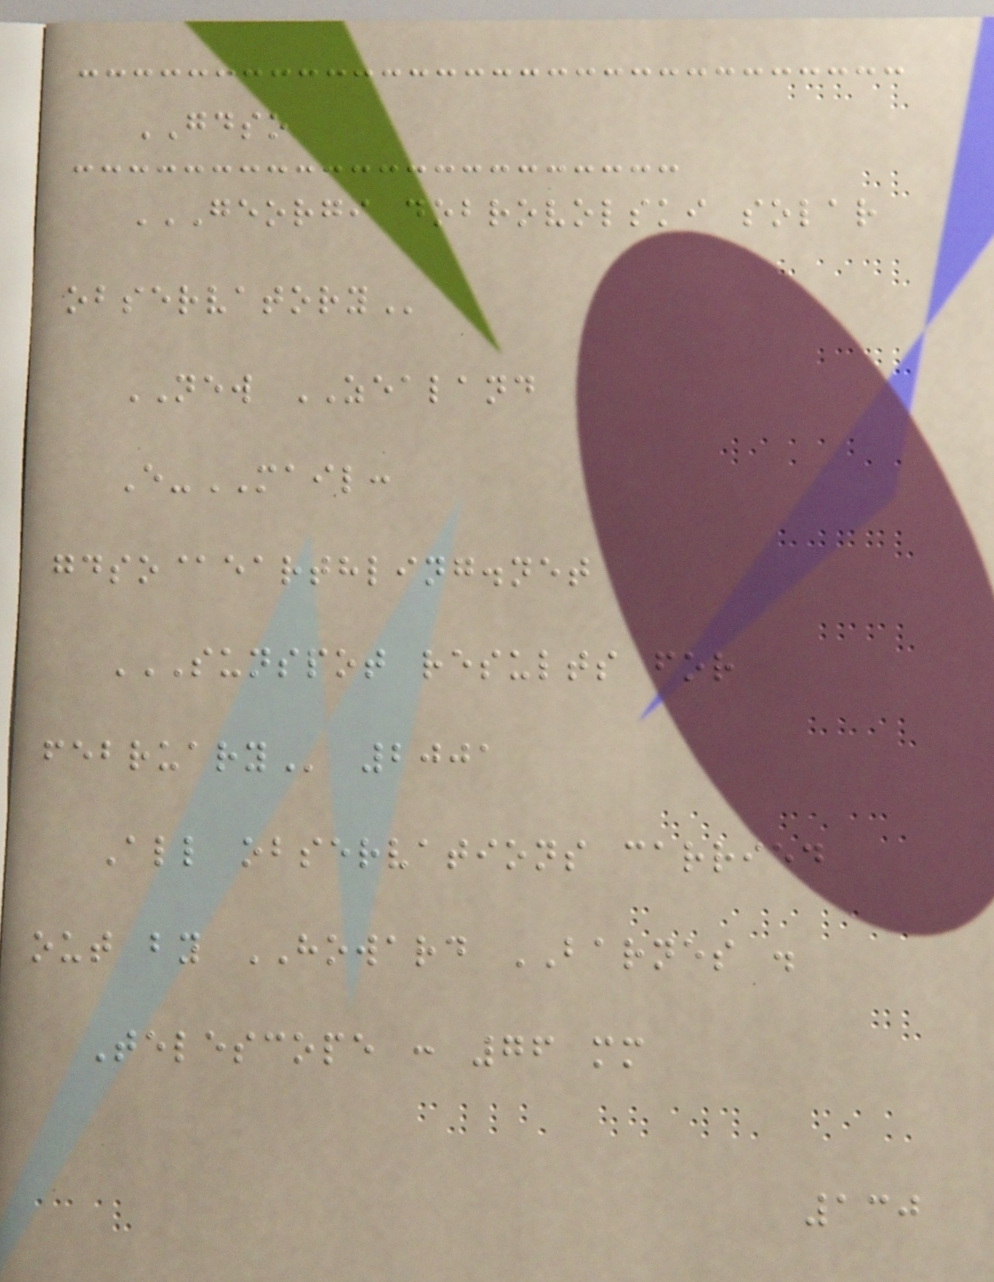GDSO
GEORGI DOBROVOLSKI SOLAR
OBSERVATORY
NEW ZEALAND
E-MAIL:
gdso@earthling.net
SUNSPOT RESULTS FOR
FEBRUARY 2001
All observations carried
out by HOWARD BARNES .
Telescope : 76 mm
130
